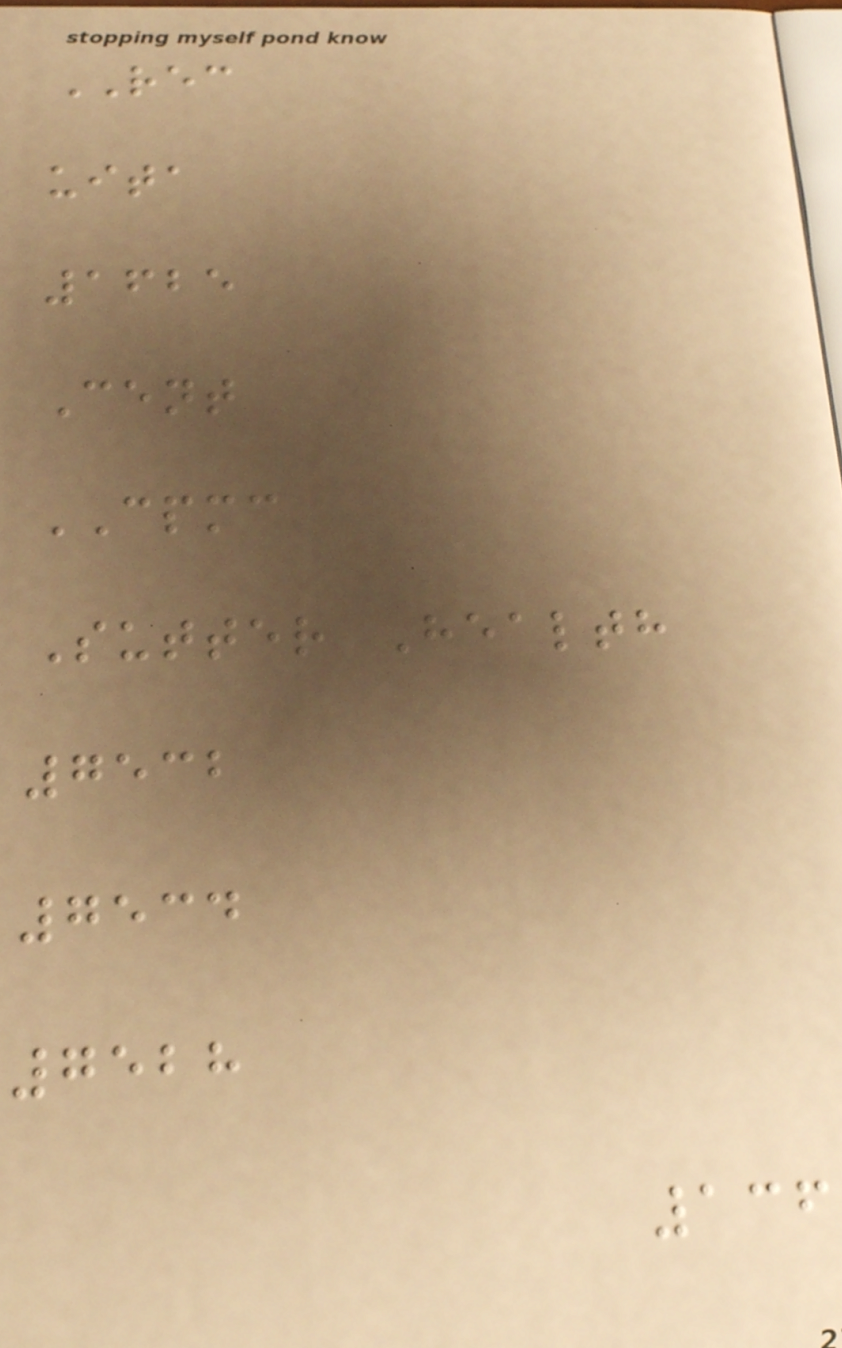REC
uita
1625
Cent
CPMC
Sutter Health
7532
7534
7528
136
